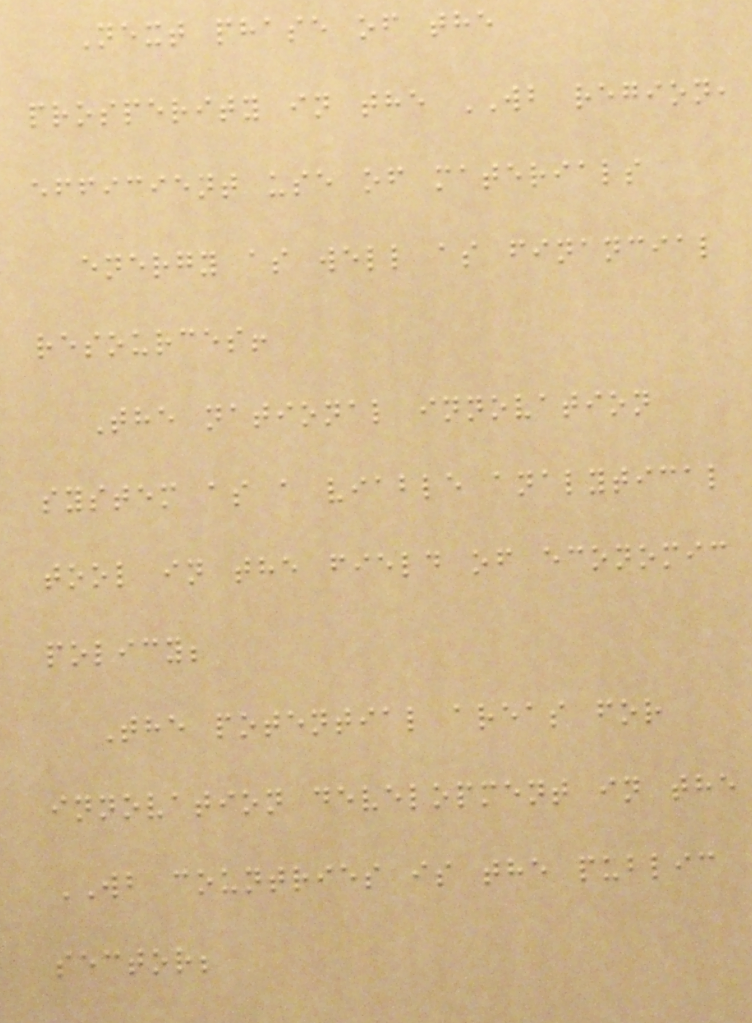Next phase of the
prosperity in the WB region,
efficient use of materials
energy as well as financial
resources!
The national innovation
system as a viable analytical
tool in the field of economic
policy;
The potential areas for
innovation development in the
WB countries is the public
sector;
